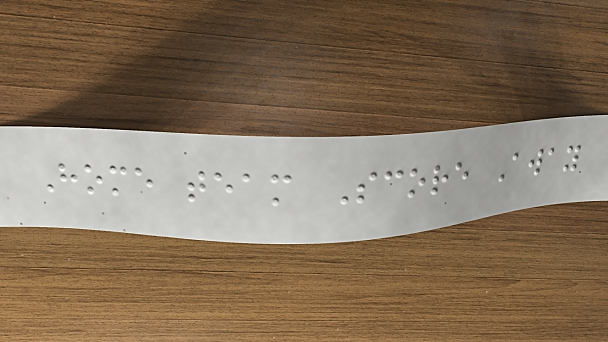Home team Score Away
